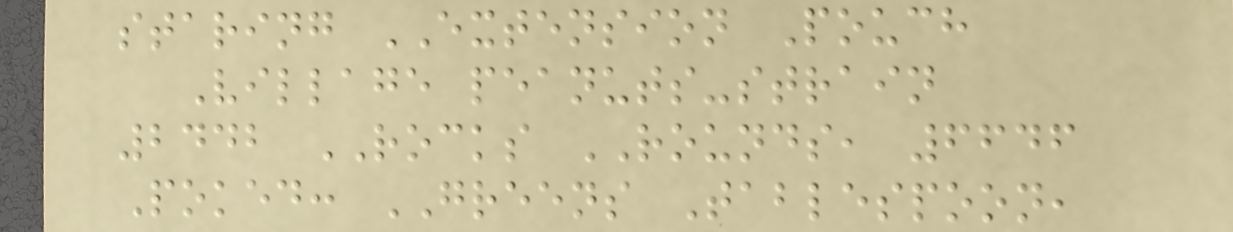staring EXTENSION Pouch
Village peanuts-strain
2442 ROCKS ROUNDS, 6646
Poked: GREENS Tablespoon,
